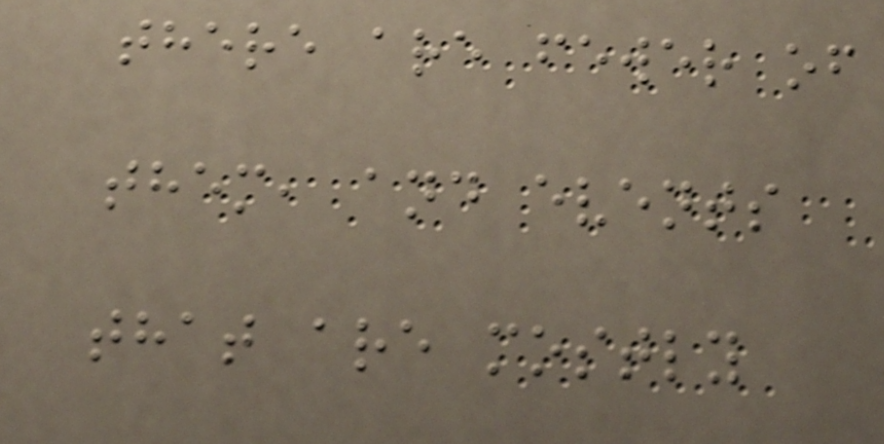there are fewer of
them, and events
that are mostly
